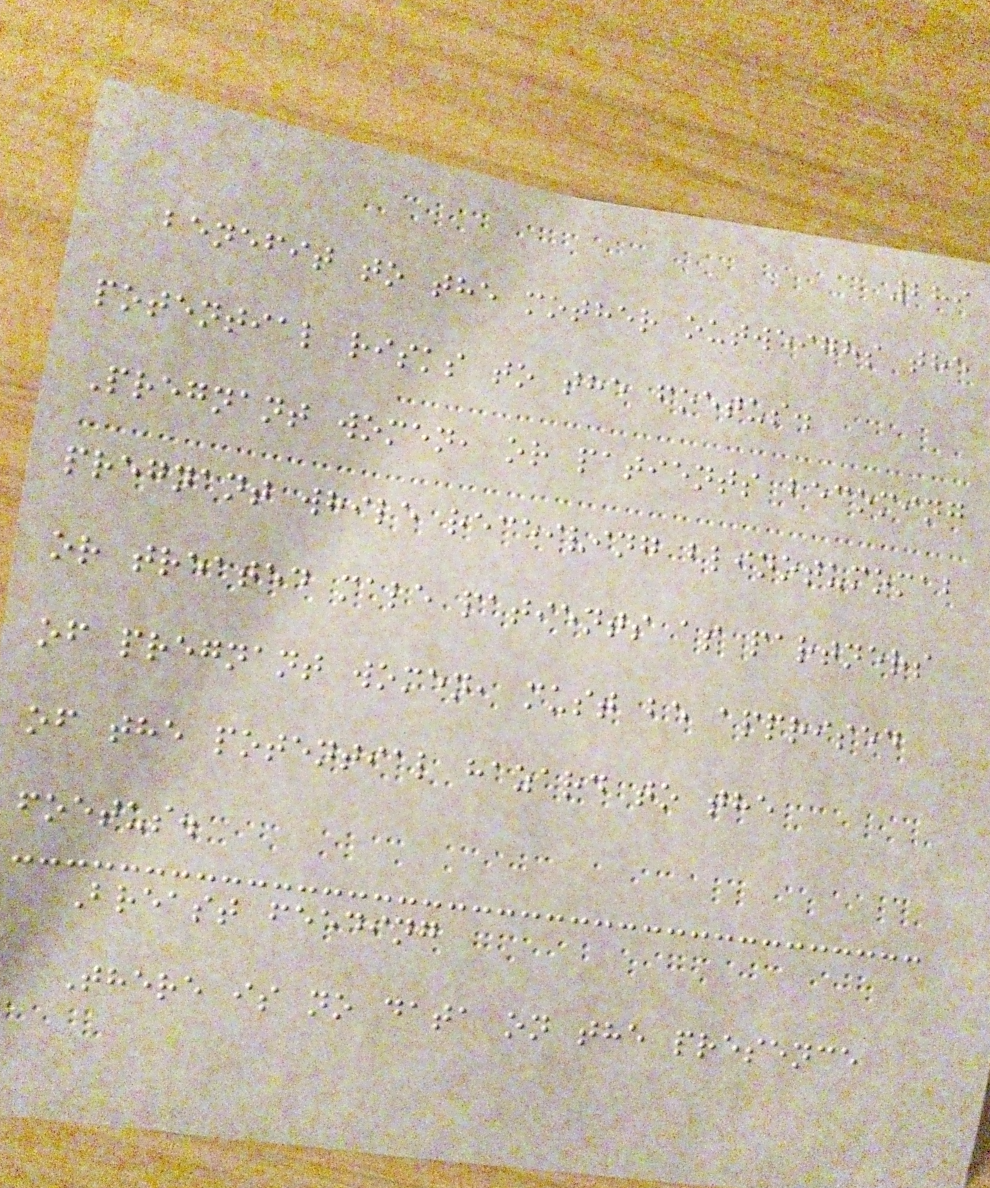289
benefit to the mother outweighs the
potential risks to the foetus.
Pregnant women, or patients becoming
pregnant while receiving blinotumomab
or treated male patients as partners
of pregnant women, must be apprised
of the potential hazard to the
foetus.
Breast feeding
There is no data on the presence
